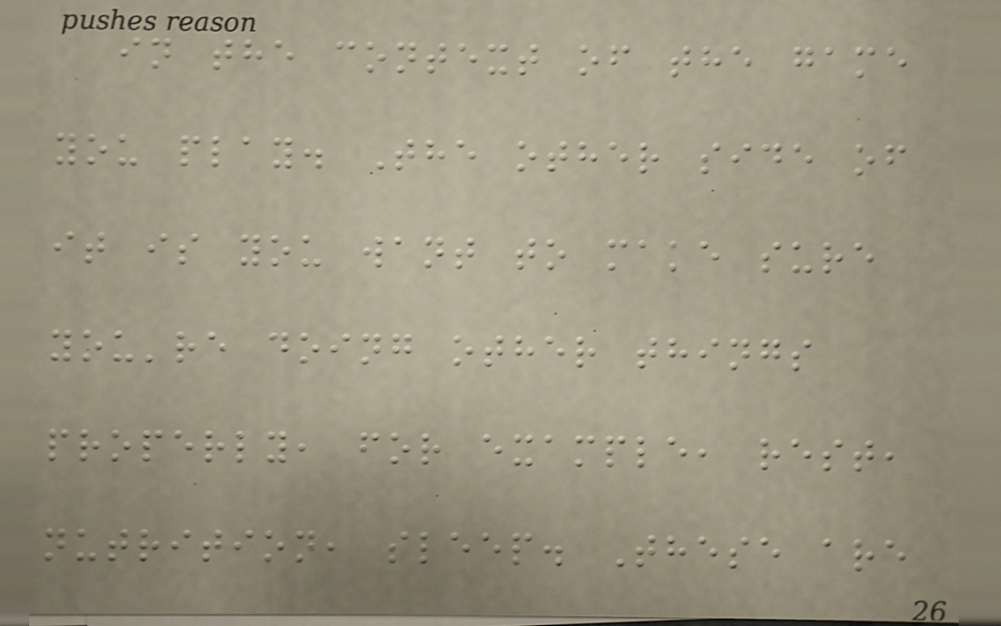in the context of the game
you play. The other side of
it is you want to make sure
you're doing other things
properly, for example, rest,
nutrition, sleep. These are
